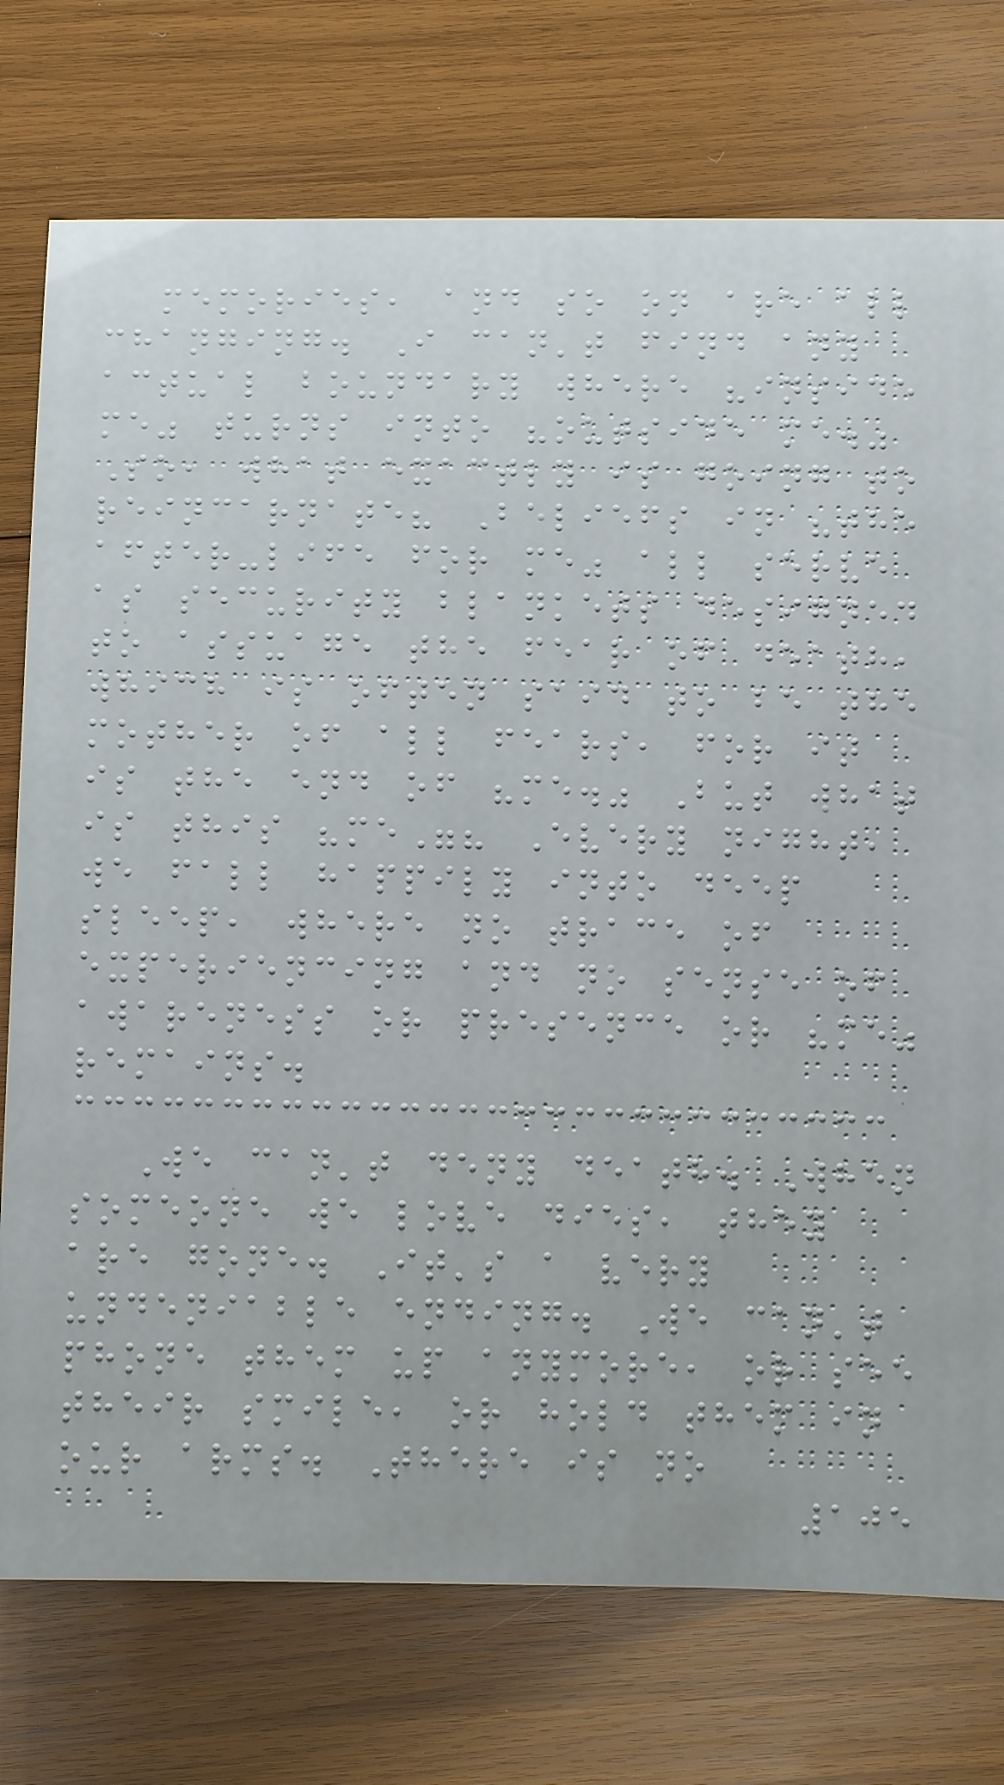memories, and so on are all
changing. I can't find any
actual boundary where "inside
me" turns into "outside me."
So, what exactly is going to
reincarnate? Beliefs in "the
after-life for me" all serve
as security blankets designed
to assuage the fear of death,
which is often said to be the
mother of all fears, for it
is the end of "me." But what
is this "me"? Every night,
we fall happily into deep
sleep, where no trace of
experiencing and no sense of
awareness or presence or "me"
remains.
We can't deny death. When
someone we love dies, they
are gone. It's a very
undeniable ending. We can't
phone them up anymore, or see
their smile, or hold them in
our arms. There is no
105
